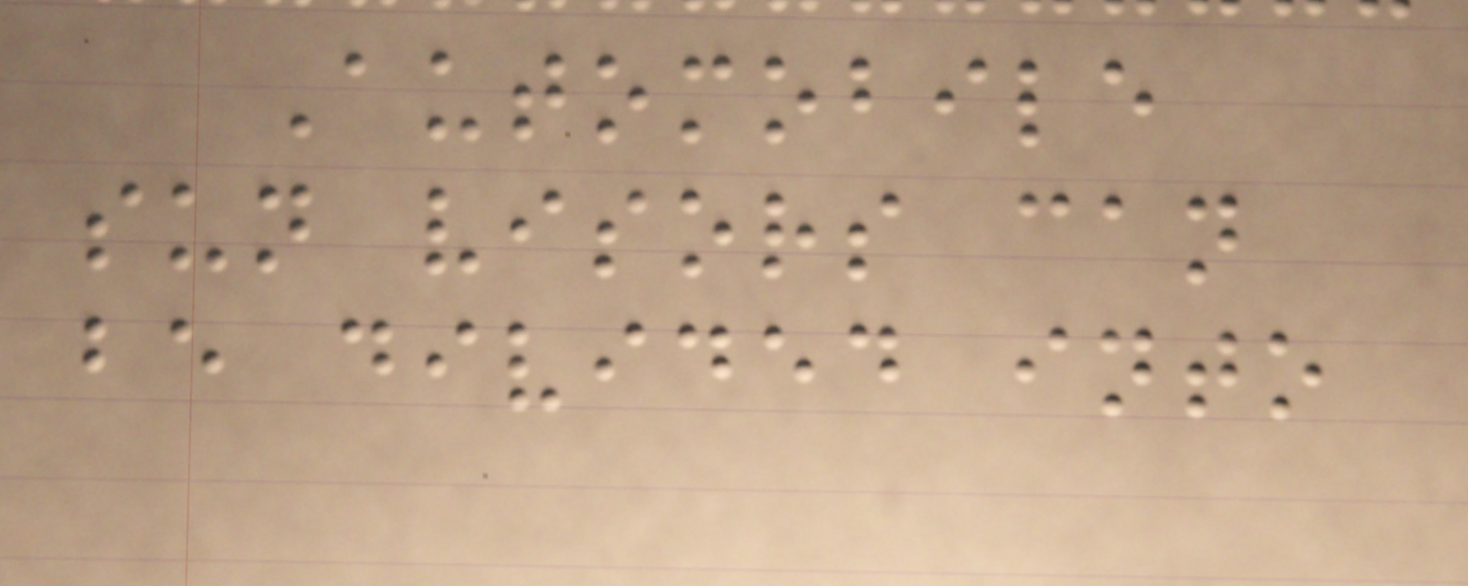Automobile
sun visors can
be divided into
